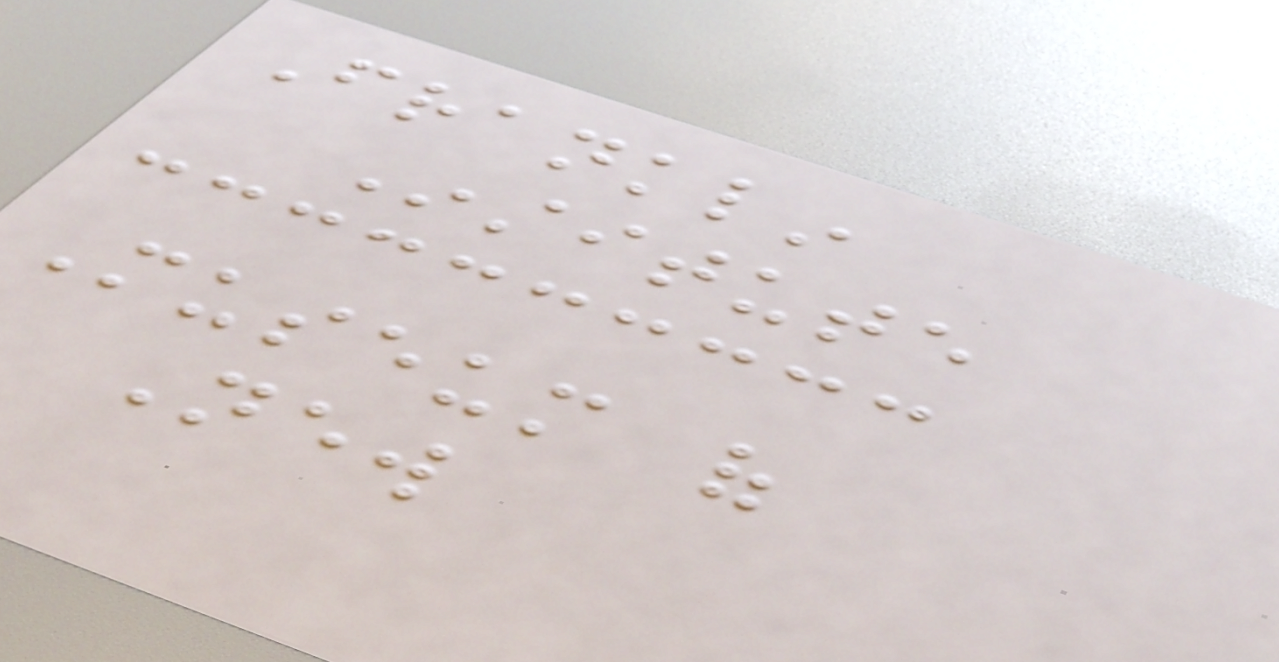Franklin
Institute
Museum of
New
